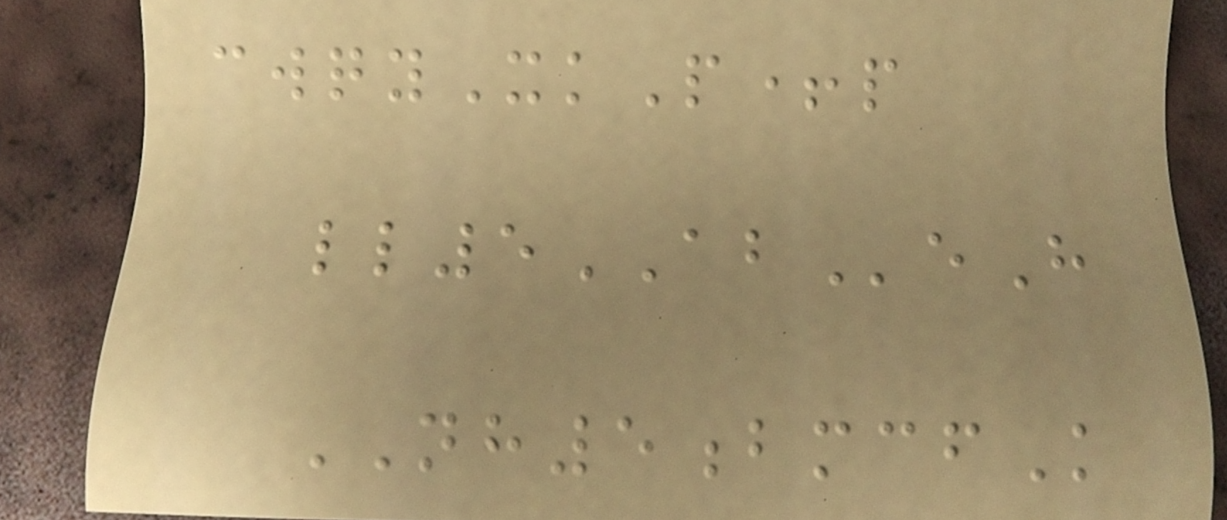cwqyXkP+p
ll5ABeH
NH5bmcfK
